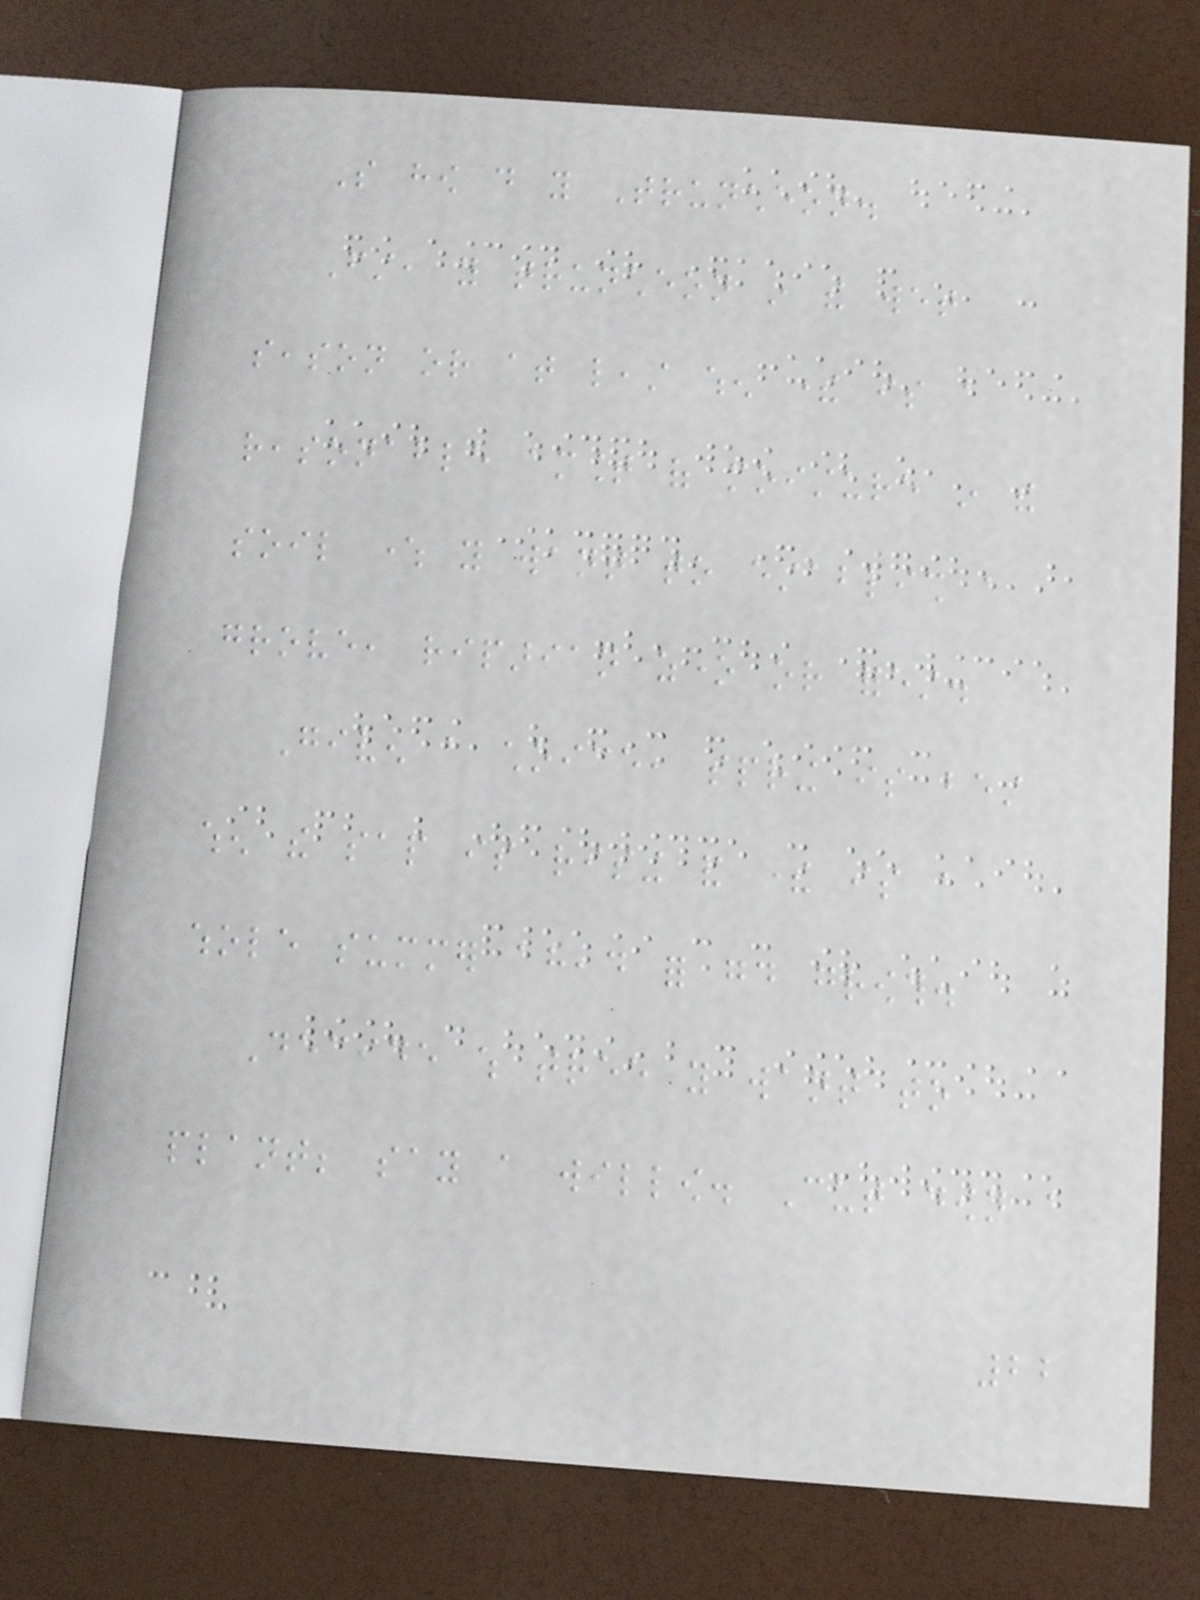So how do you Truncheon.
First, you truncheon in the wet
season or at least when there is a
reasonable amount of moisture in the
soil where you want to establish a
grove, riparian zone or forest.
Given a choice, spring is best
when the sap is rising and there is a
whole summer ahead for good growth.
Decide which tree you want to
plant; say a willow. Cut down a
22
